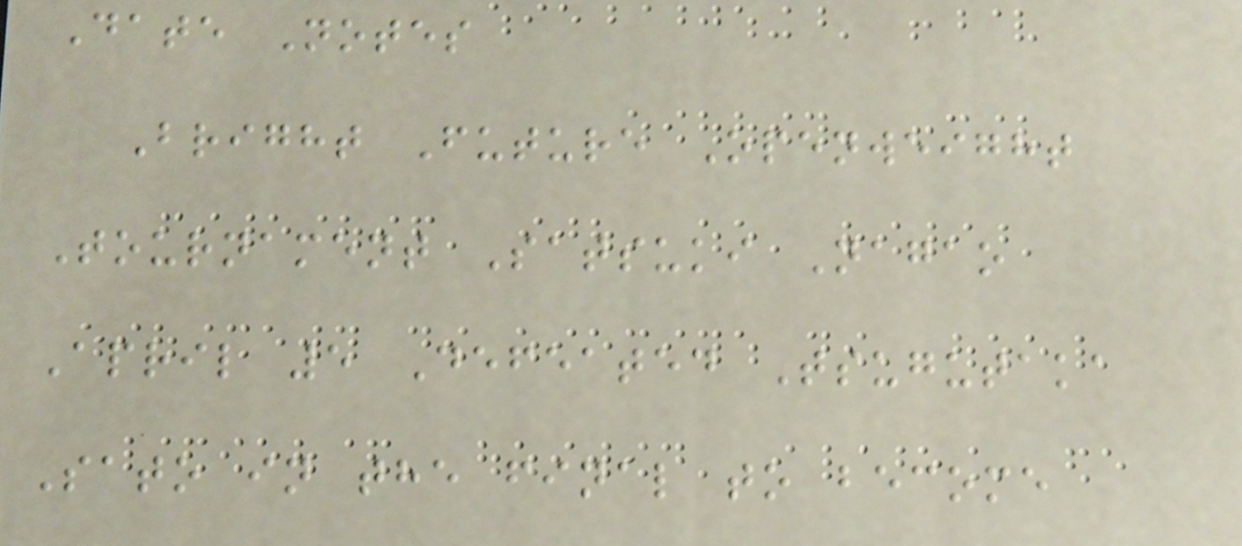Date Notes
Bright Future Openweight
Tournament Satsuki Nagao
April 5 Defeated Tsugutaka
Sato in the final to become
